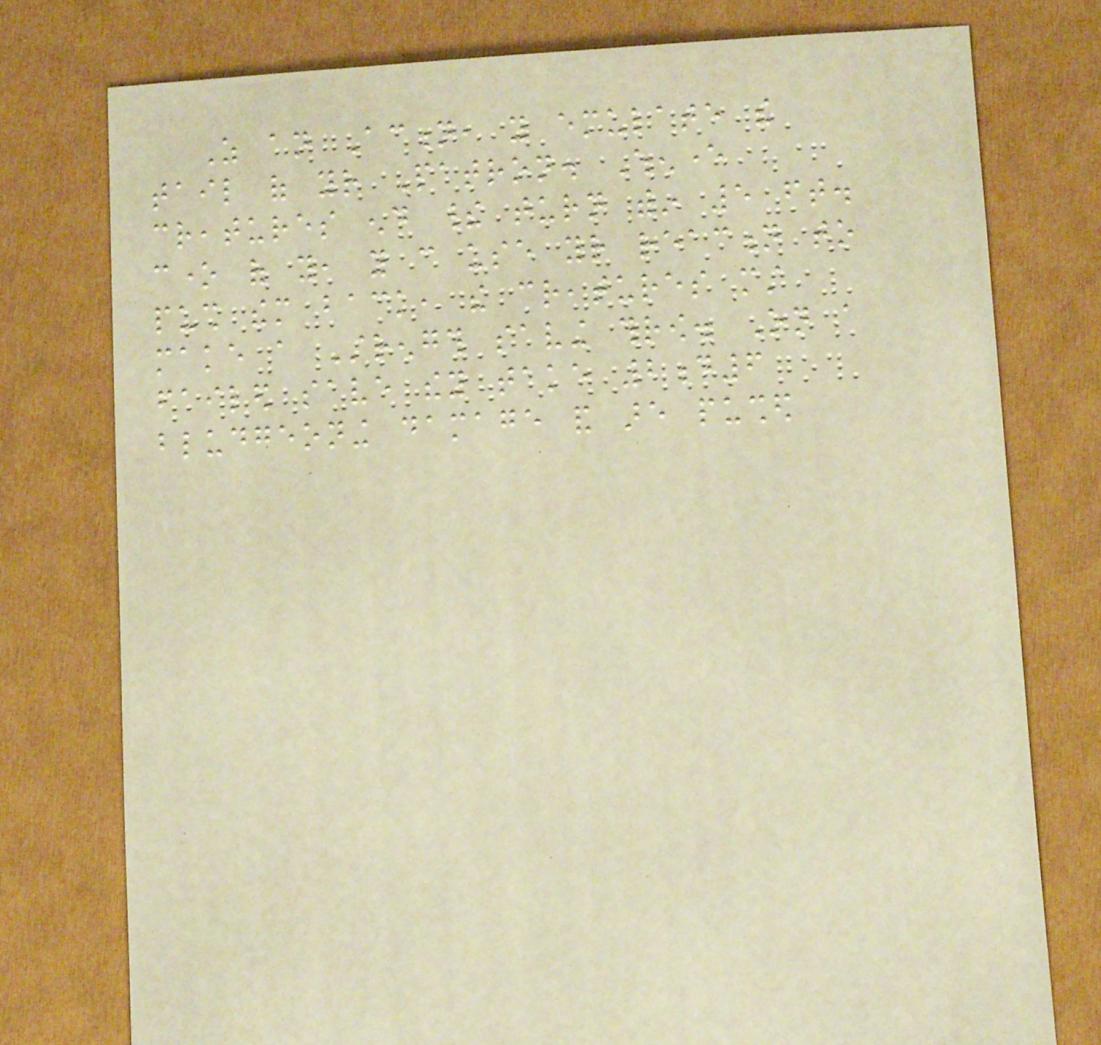As an Action, you emulate the
tail of your Patron. Whenever
creatures end their turn within 5 ft.
cone of you, you can use your reaction to
push them back, the creatures must
make a Strength saving throw. On a
failed save they take 2d6
bludgeoning damage and are pushed
